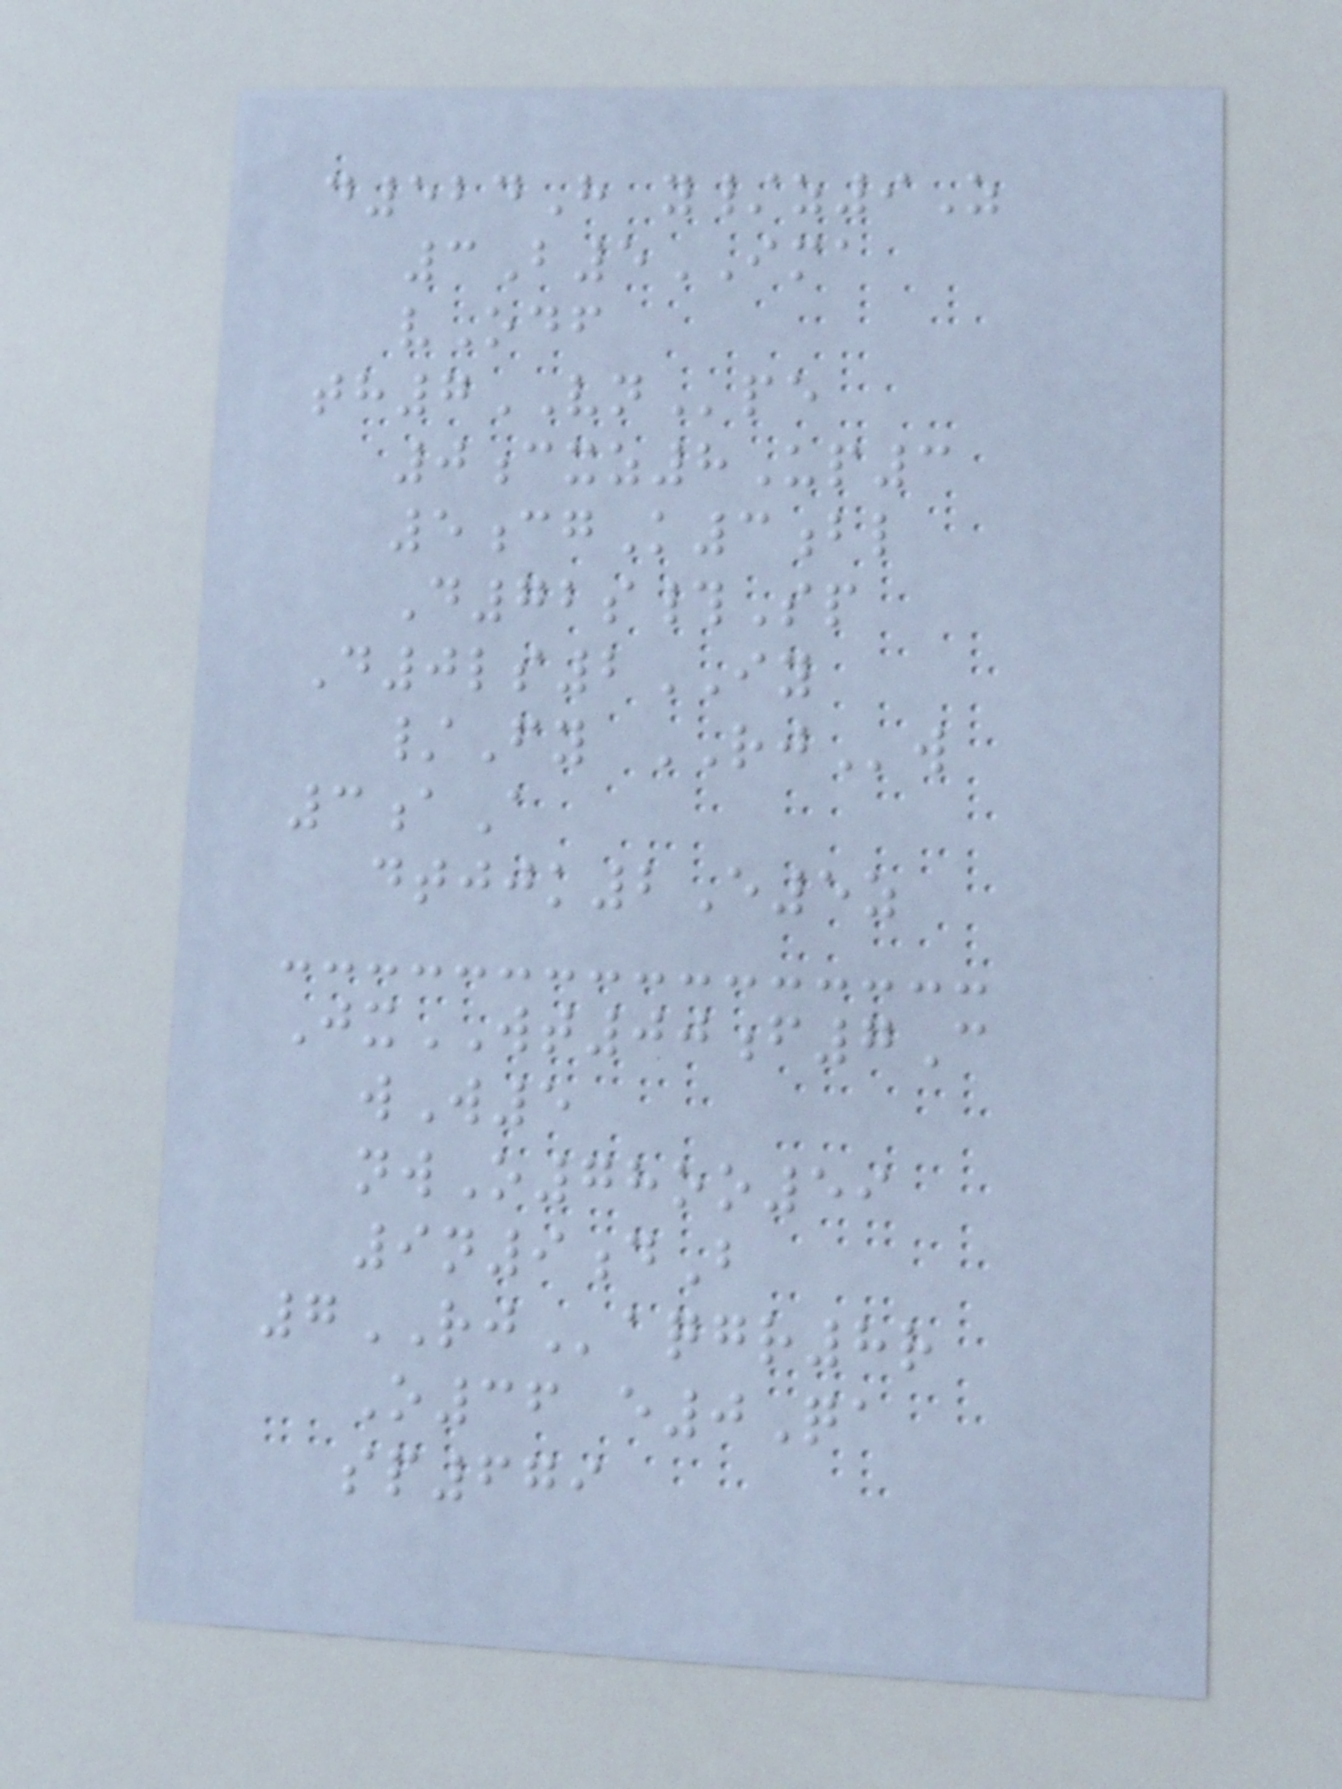d524H y/z9Z
3B5IMA
vOdf
th7VNpe
0cxz8Up3
5cgK3bl
D72s#Sp
D0ls2IY
/Fy RJw
3aA
dtjjk2E5z
JxWT00f7C
wW5
nwO78oo59
9n9dB
7RJaqgr8r
O36 e0Qa
sp679
